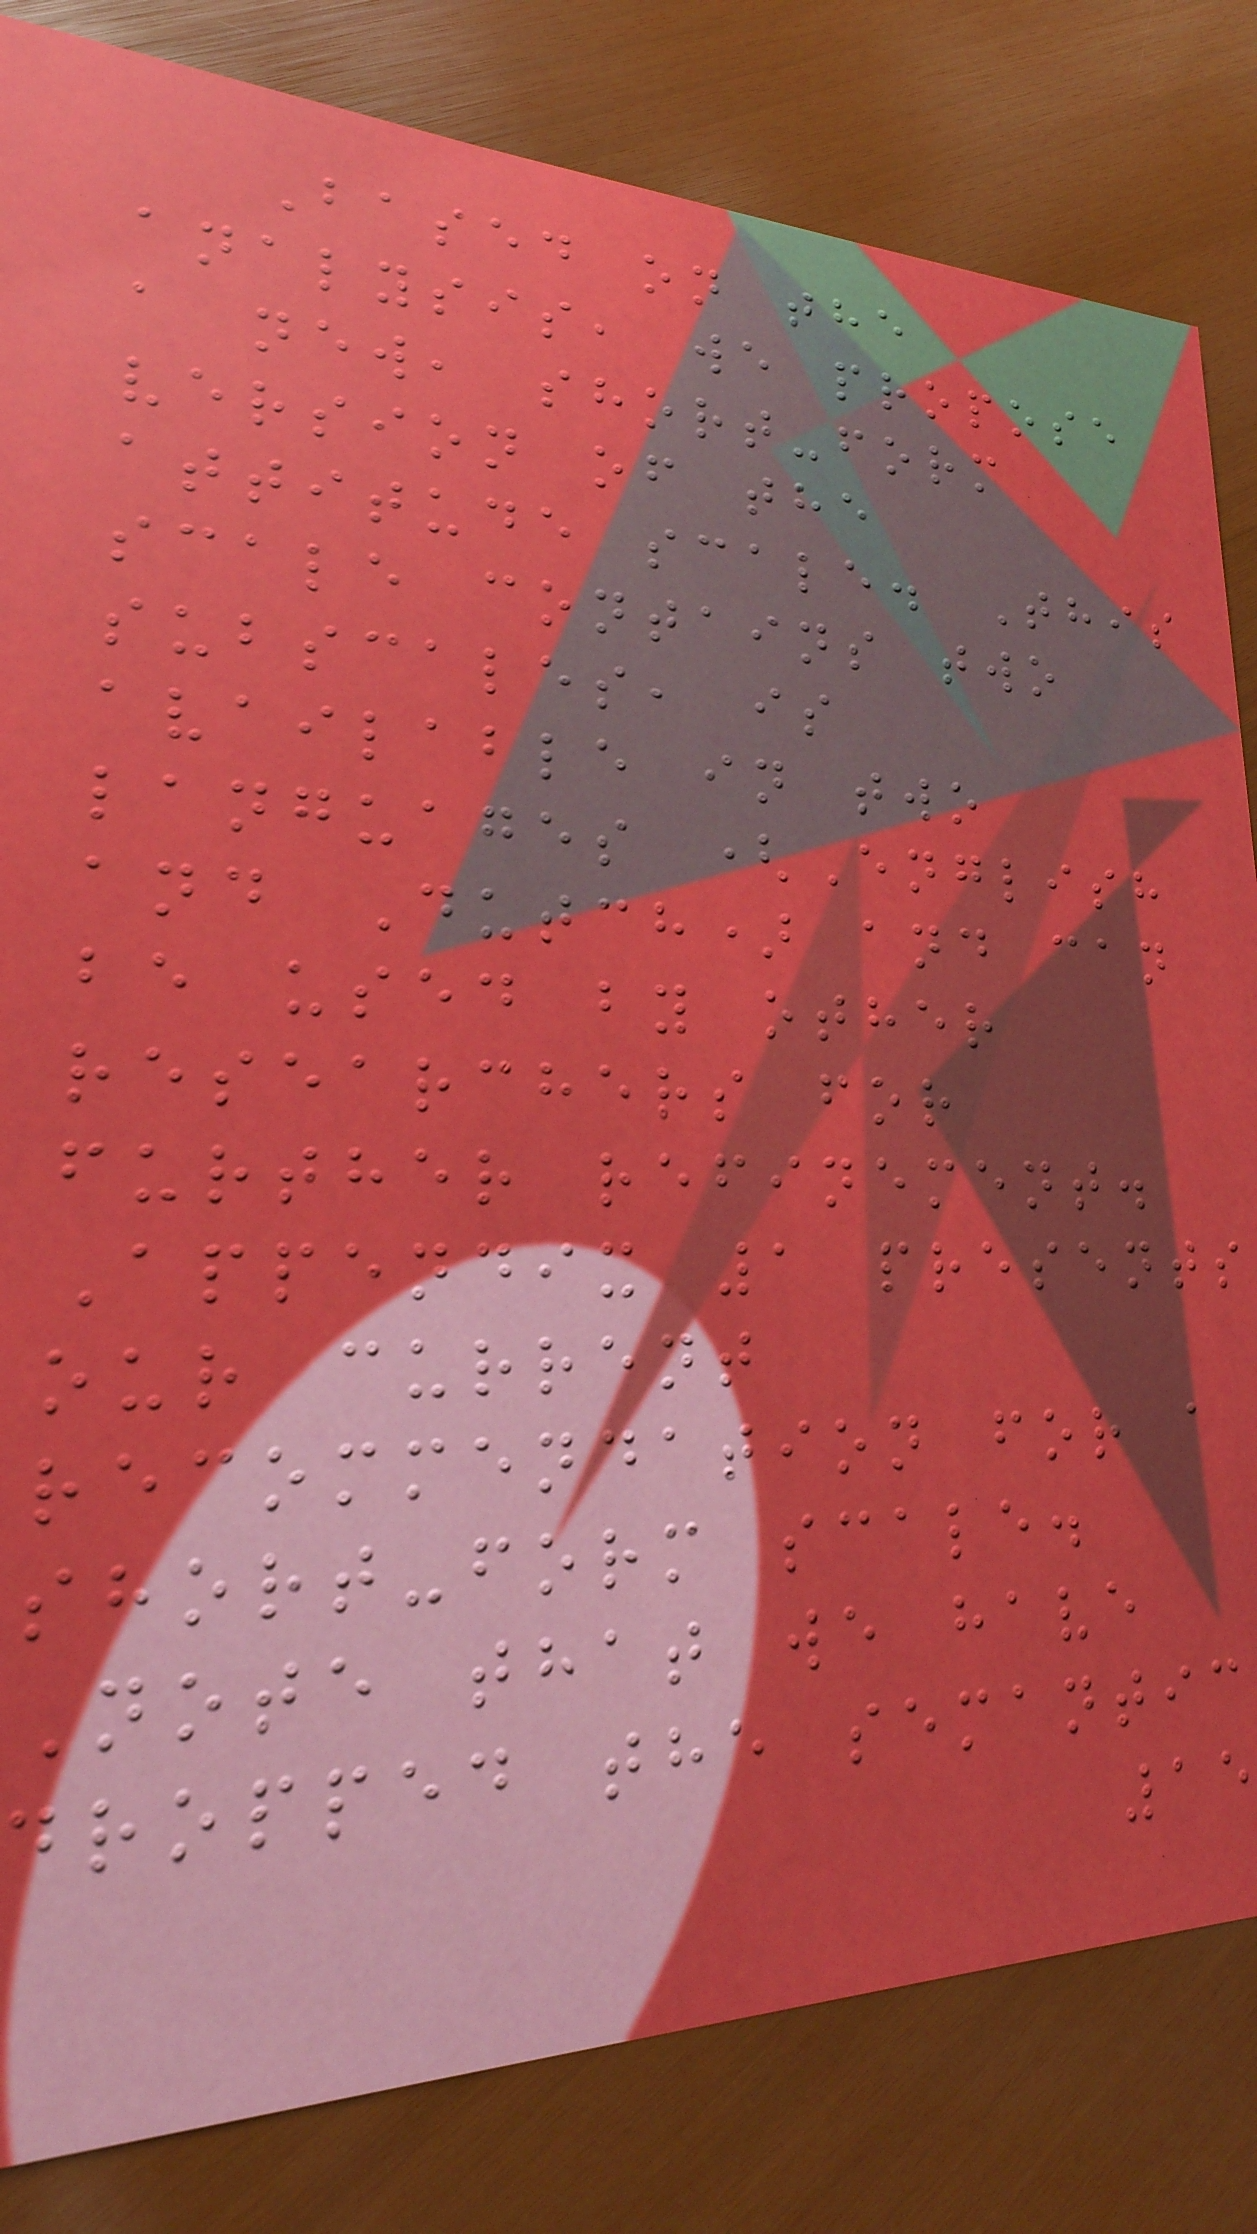Based on the
analysis, we propose
a new, short-form
version of the
attitude scale. This
scale contains two
subscales, is
available in two
languages (English
and Dutch) and can
be used by other
researchers for
further refinement.
Appendix 1 presents
our current
recommendation for a
short-form scale.
Note that we have
dropped the semantic
